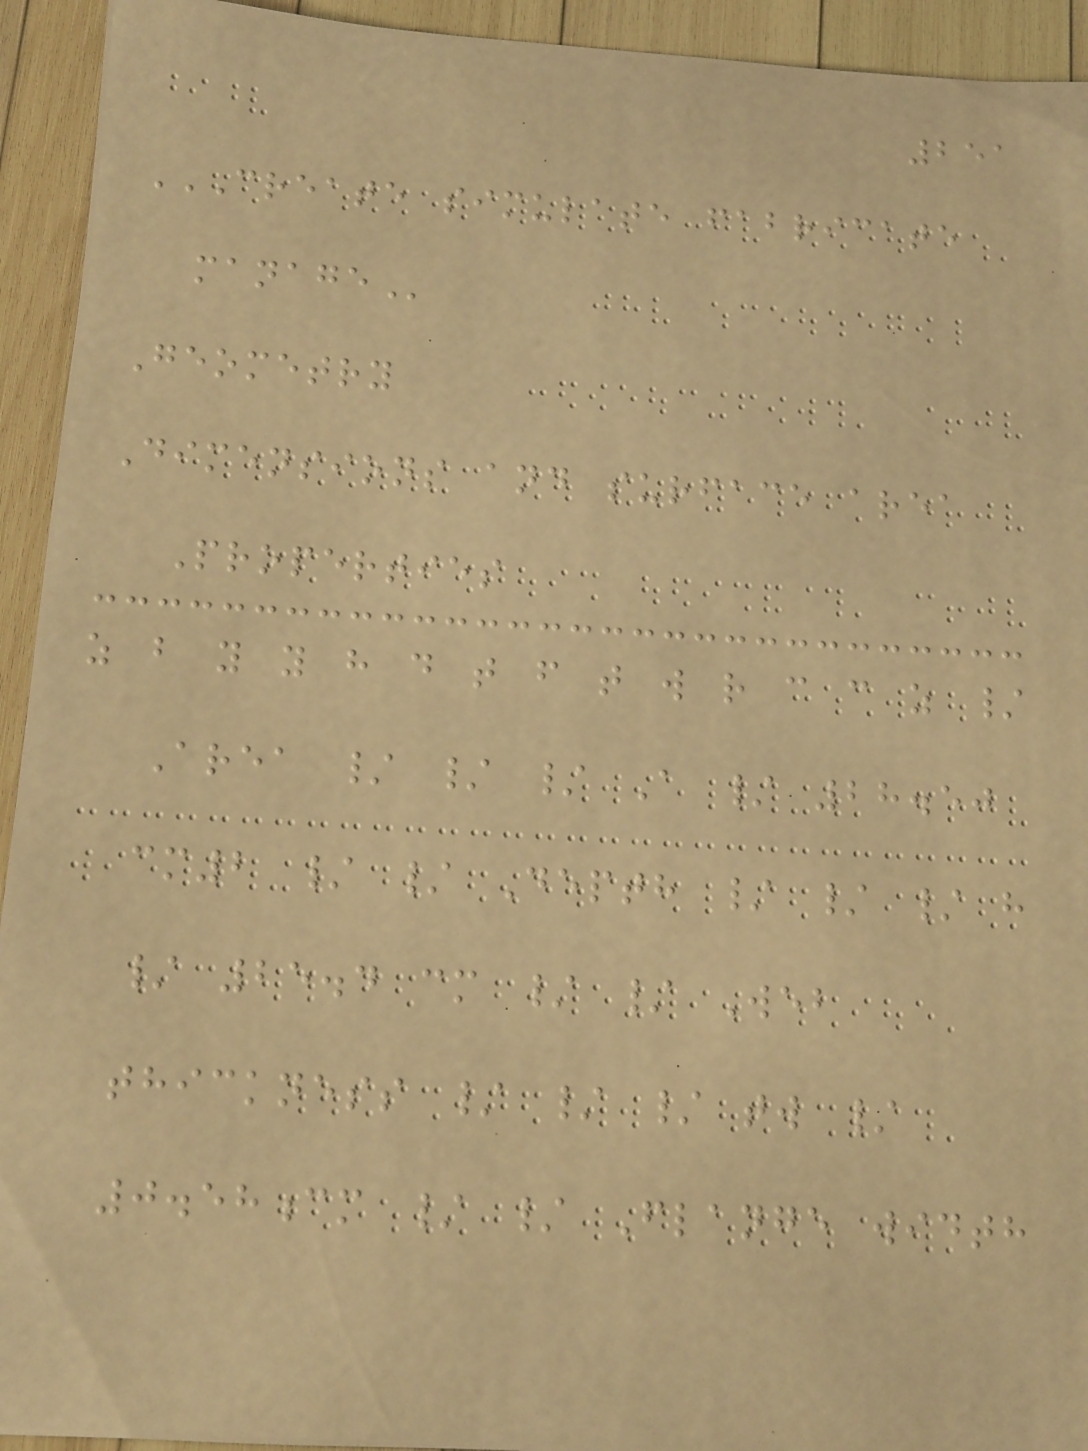251
CREATE SIMULATE FABRICATE
MANAGE
Geometry
Dimensions and surface area
Properties
z b y y h d t f t w r c c z /
Area / / / A / 28.50
cm2 / / Depth / / / h
/ 25.4 cm / / Web
thickness / / / tw /
0.58cm / / Flange width
